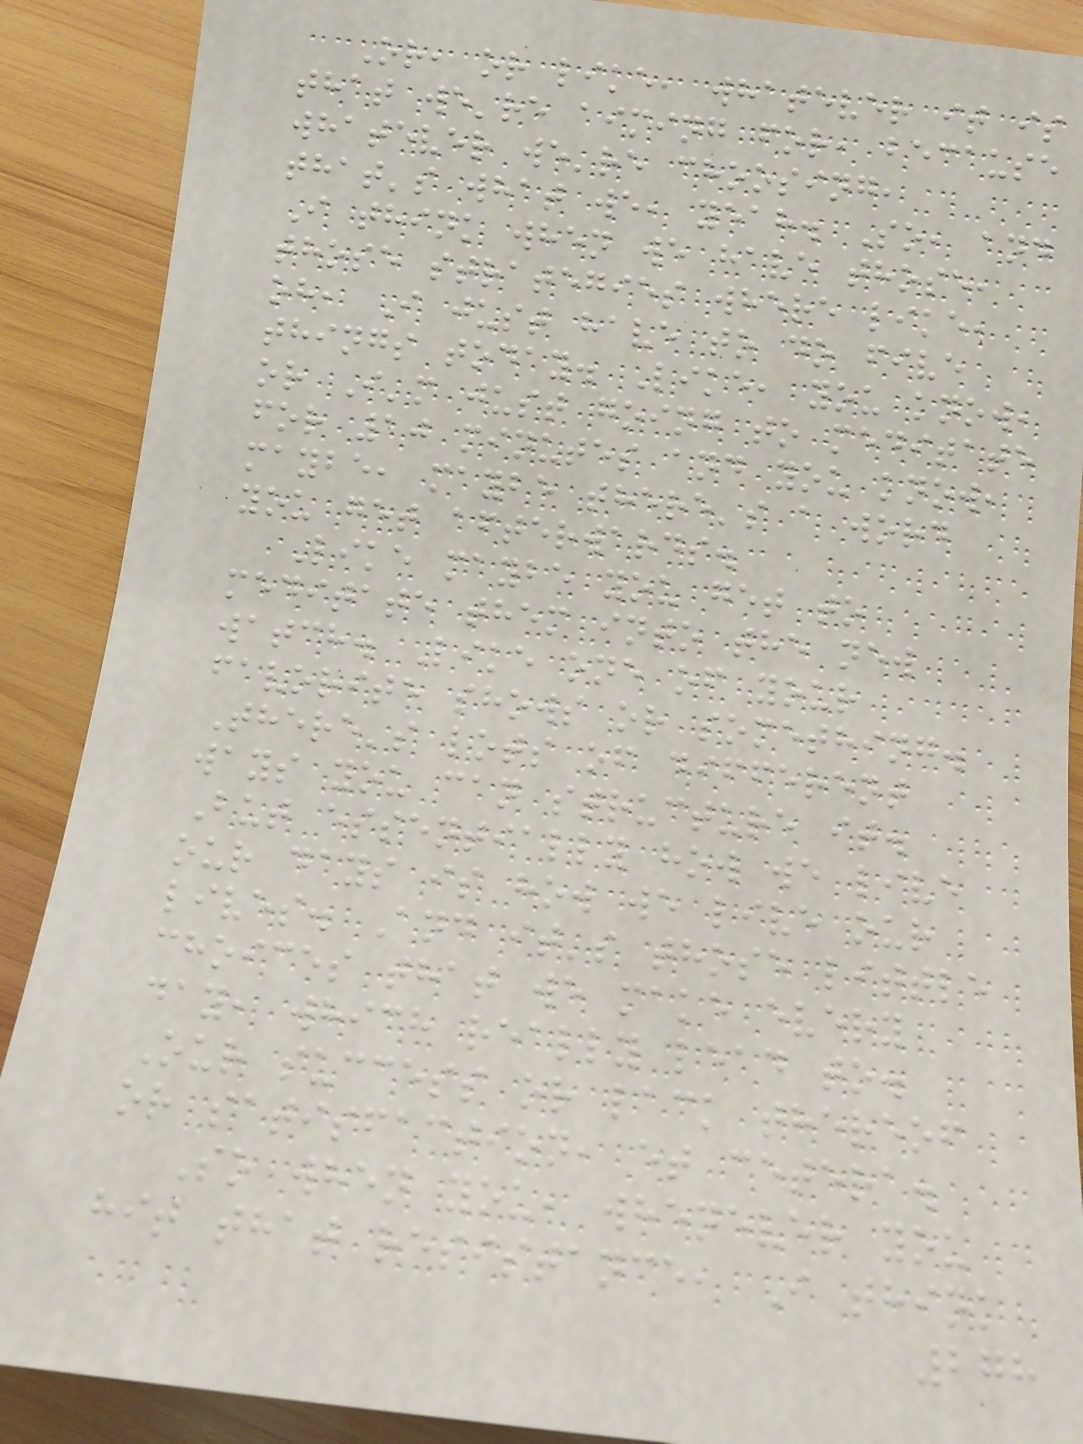Or, or like, whatever it is
that we're aiming for, because
whatever we're choosing,
that's what we, yeah. So, and
I think when we have those,
those strategies where like,
oh, I just have to do five
things today. Like, you know,
or I'm just going to meditate
for 10 minutes and you know,
maybe, maybe there's a word
you get afterwards.
Like maybe you get to
meditate them into the new
watch. Like one of your
favorite shows or something.
There's lots of different
ways you can structure it.
But essentially how we live
our days is how we live our
lives. And it's those little
choices that we make every
day, which really lead to.
Our success or lack thereof
or satisfaction, et cetera.
So when you, whenever you
hit that resistance, I think
278
